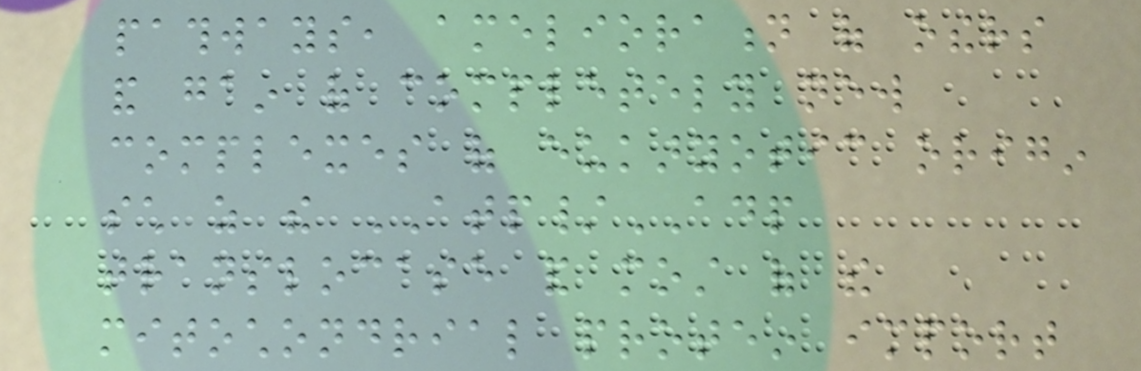pathways, amelioration of others
and gain of completely new
complexes of eukaryotic origin
such as the ATP/ADP
translocase and most of the
mitochondrial protein import
